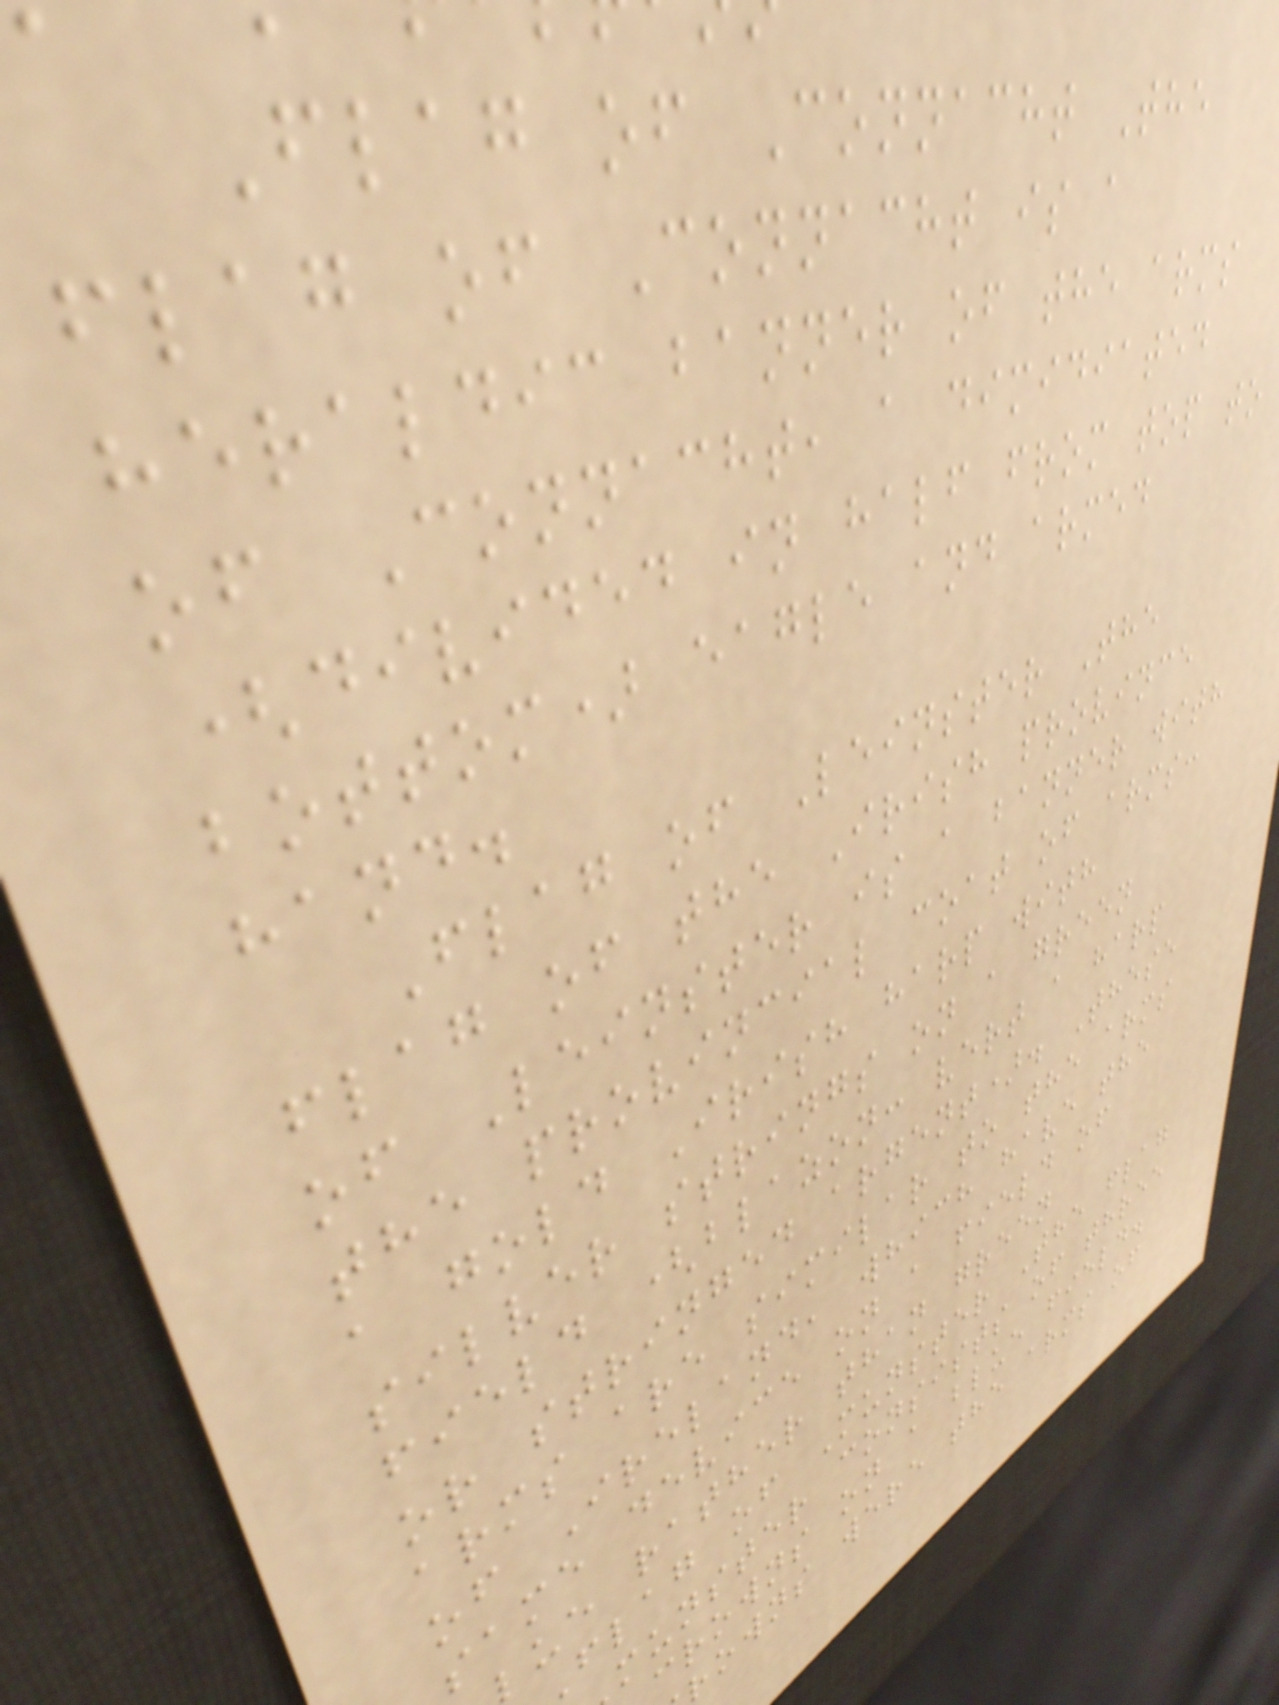Flag of Connacht The
flag of Connacht is a
heraldic banner of the arms
of Connacht, a dimidiated
(divided in half from top to
bottom) eagle and armed
hand.
Flag of Leinster The
flag of the Irish province
of Leinster is a banner with
the provincial coat of arms:
a gold Irish harp with
silver strings on a green
field (blazon: vert a harp
or stringed argent). These
arms are similar to the arms
of Ireland, which have the
same device on a field of
ue rather than green
flag of Munster The flag
munster consists of three
crowns on a blue field.
rowns were the arms of
